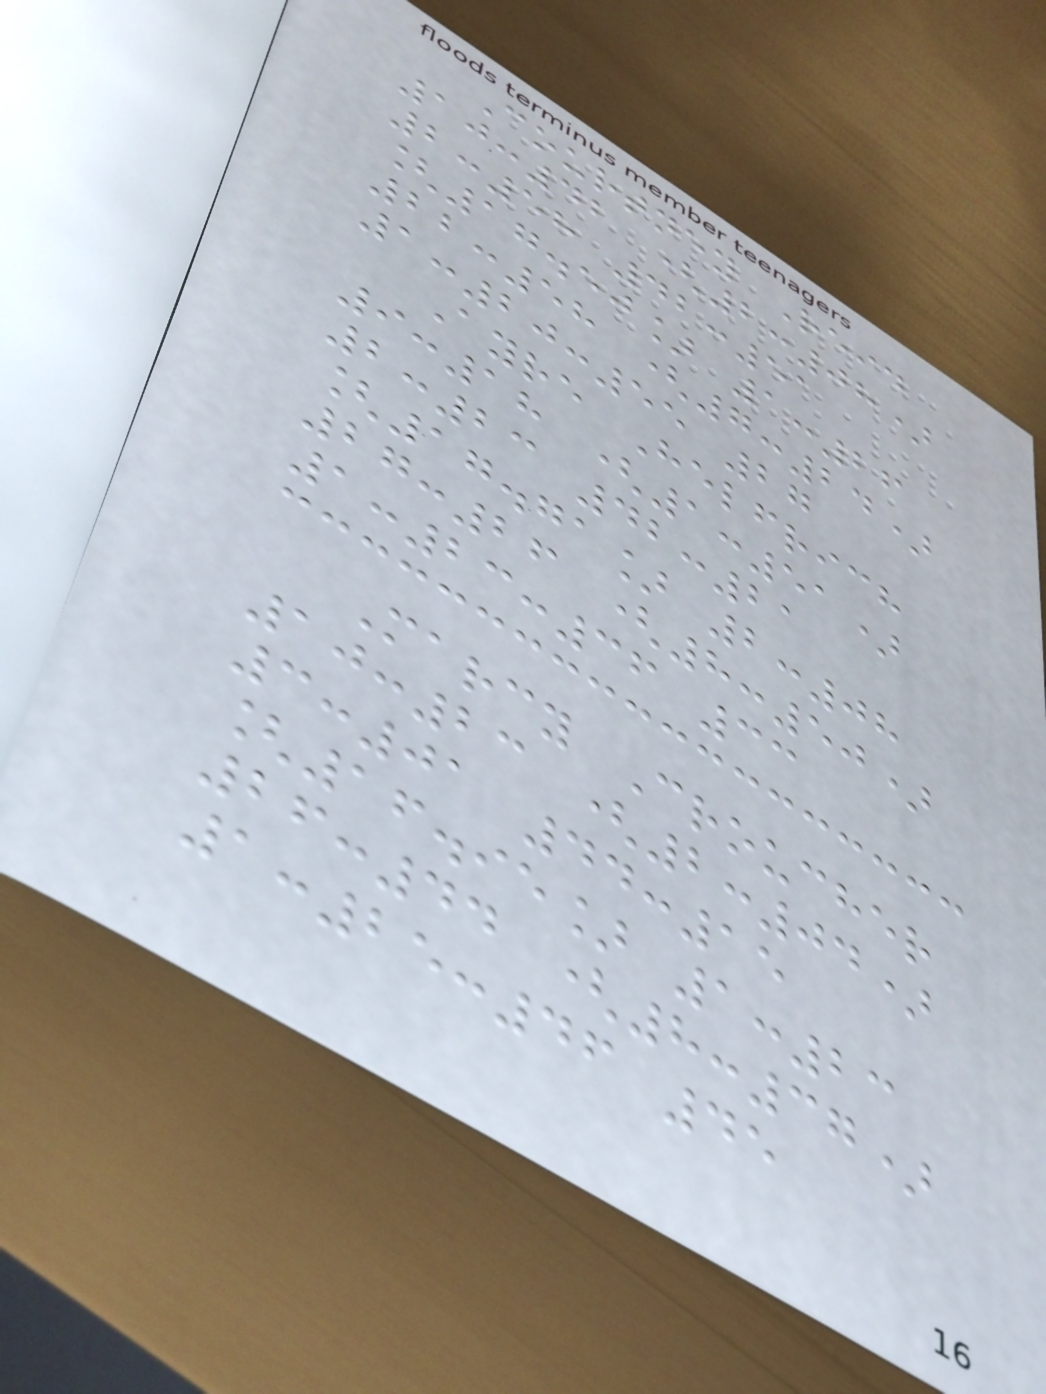Courtney Reid
10:42 (2:08)
2:58 42:51
[17.50] 1:26
22:58 (7:24)
1:20:55 27
Ayre Helfrich
9:18 (1:51)
2:23 42:21
[17.71] 2:08
27:26 (8:50)
1:23:36 33
Marcy Croucher
10:23 (2:04)
3:01 44:15
[16.95] 1:23
26:44 (8:37)
1:25:46 45
